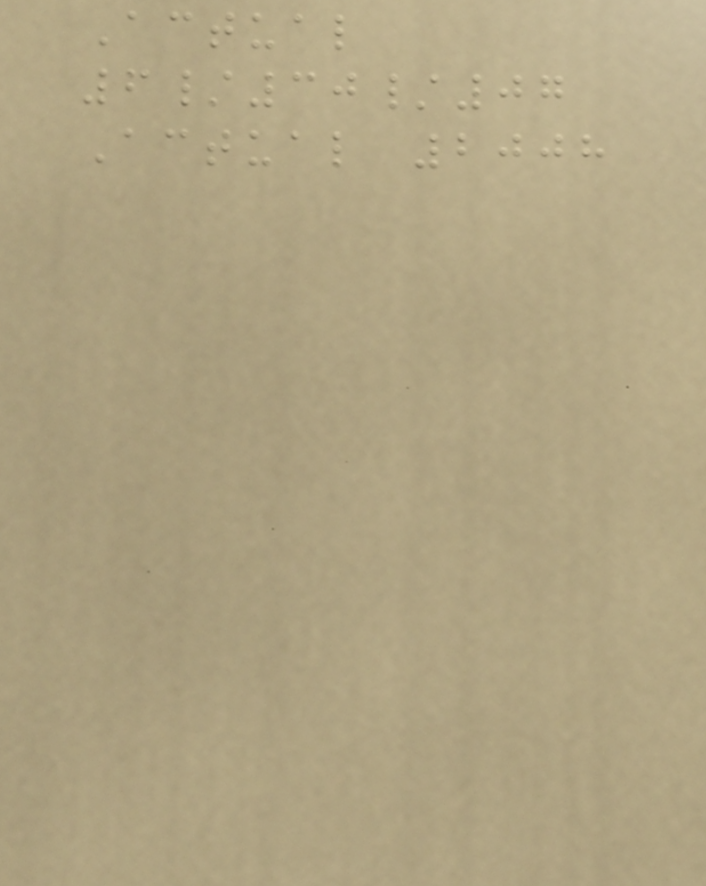Actual
6/30/07
Actual 2008
